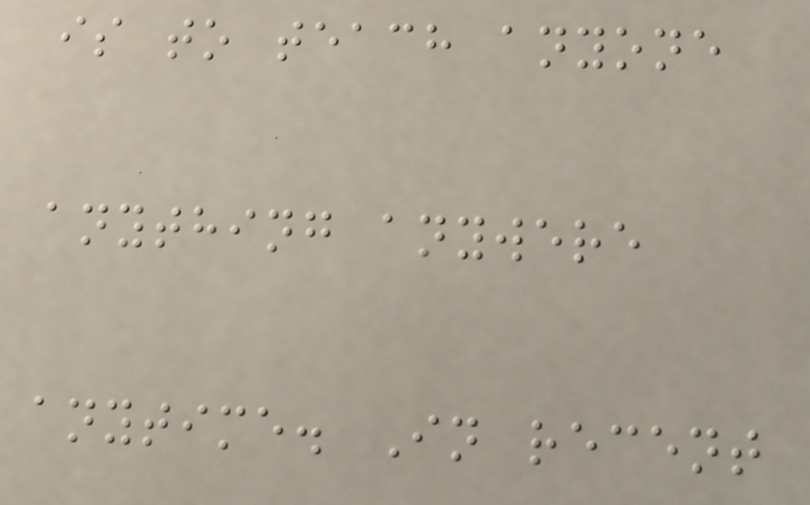is to teach anyone
anything anywere
anytime. In recent
